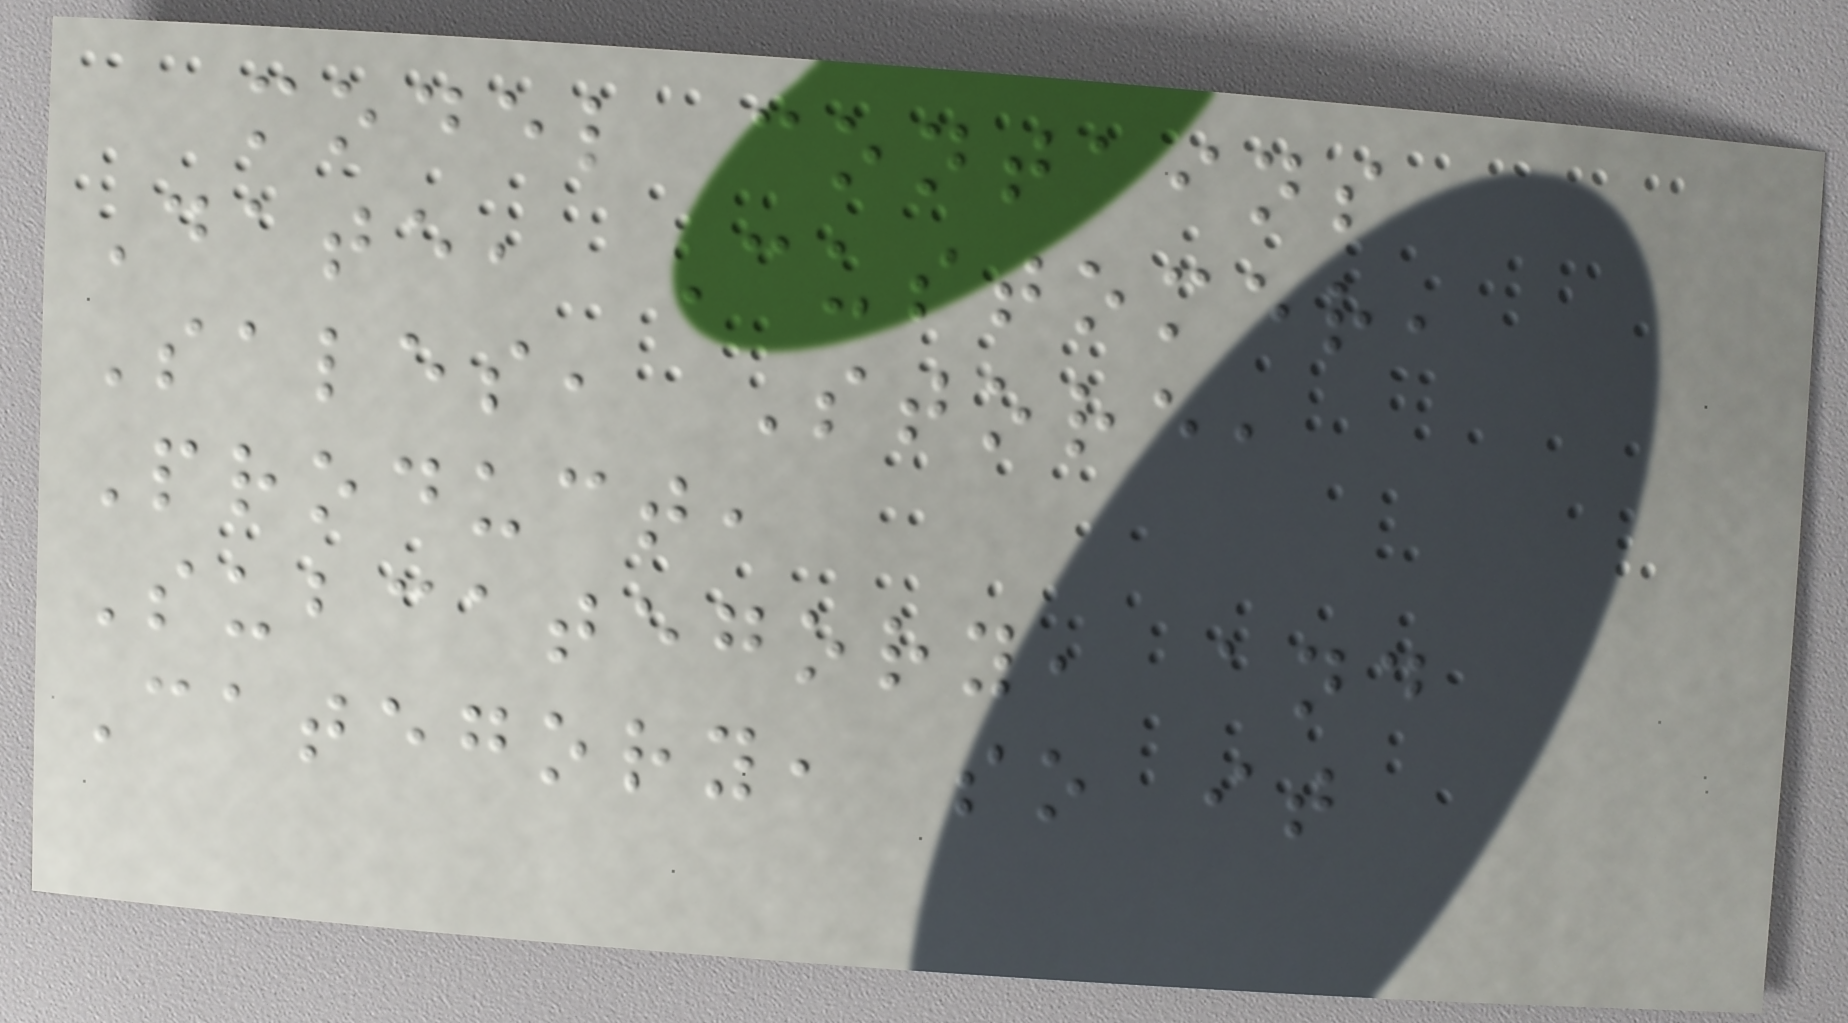model contains
Date, Customer,
Sales, Store,
Product,
Subcategory, and
Category, so it
